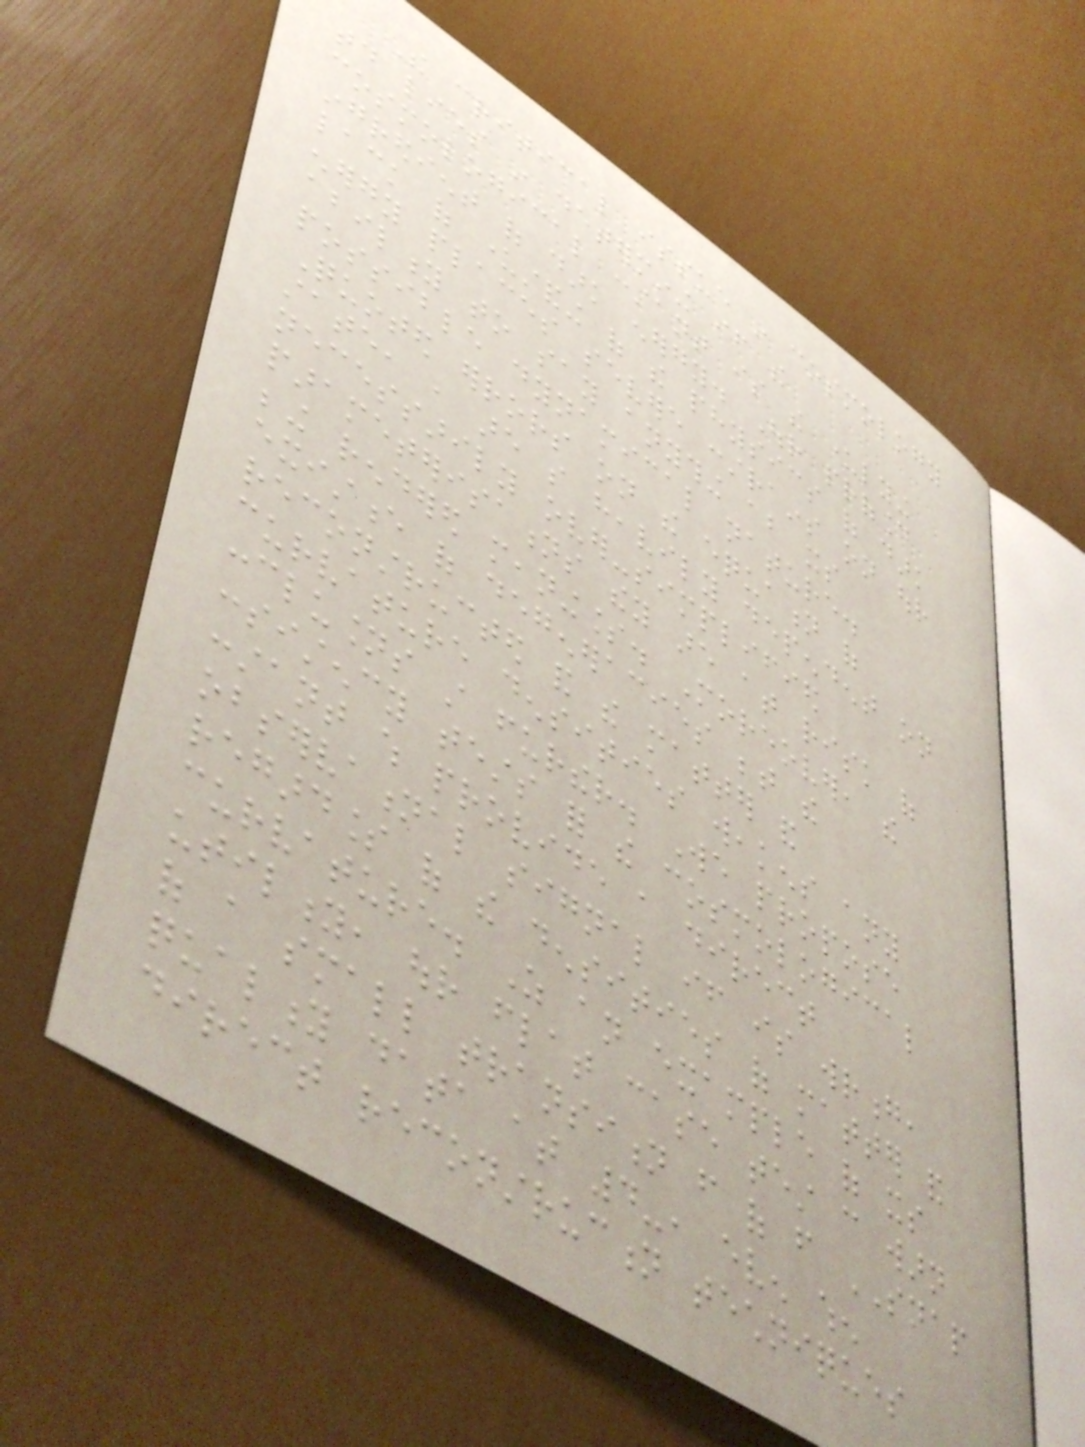The critical issue in cosmology
today lies in determining if the
cosmological constant is the underlying
ingredient of dark energy. Our profound
lack of understanding of the physics of dark
energy places severe constrains on our
ability to say anything about its
possible dynamical nature.
Quoted errors on the equation of
state, , are so heavily dependent on
necessarily over-simplified
parameterisations they are at risk of
being rendered meaningless. Moreover, the
existence of degeneracies between the
reconstructed and the matter and
curvature densities weakens any
conclusions still further. We propose
consistency tests for the cosmological
constant which provide a direct
observational signal if is wrong,
regardless of the densities of matter and
curvature. As an example of its
utility, our flat case test can warn
of a small transition from of from SNAP
quality data at 4-, even when
direct reconstruction techniques
